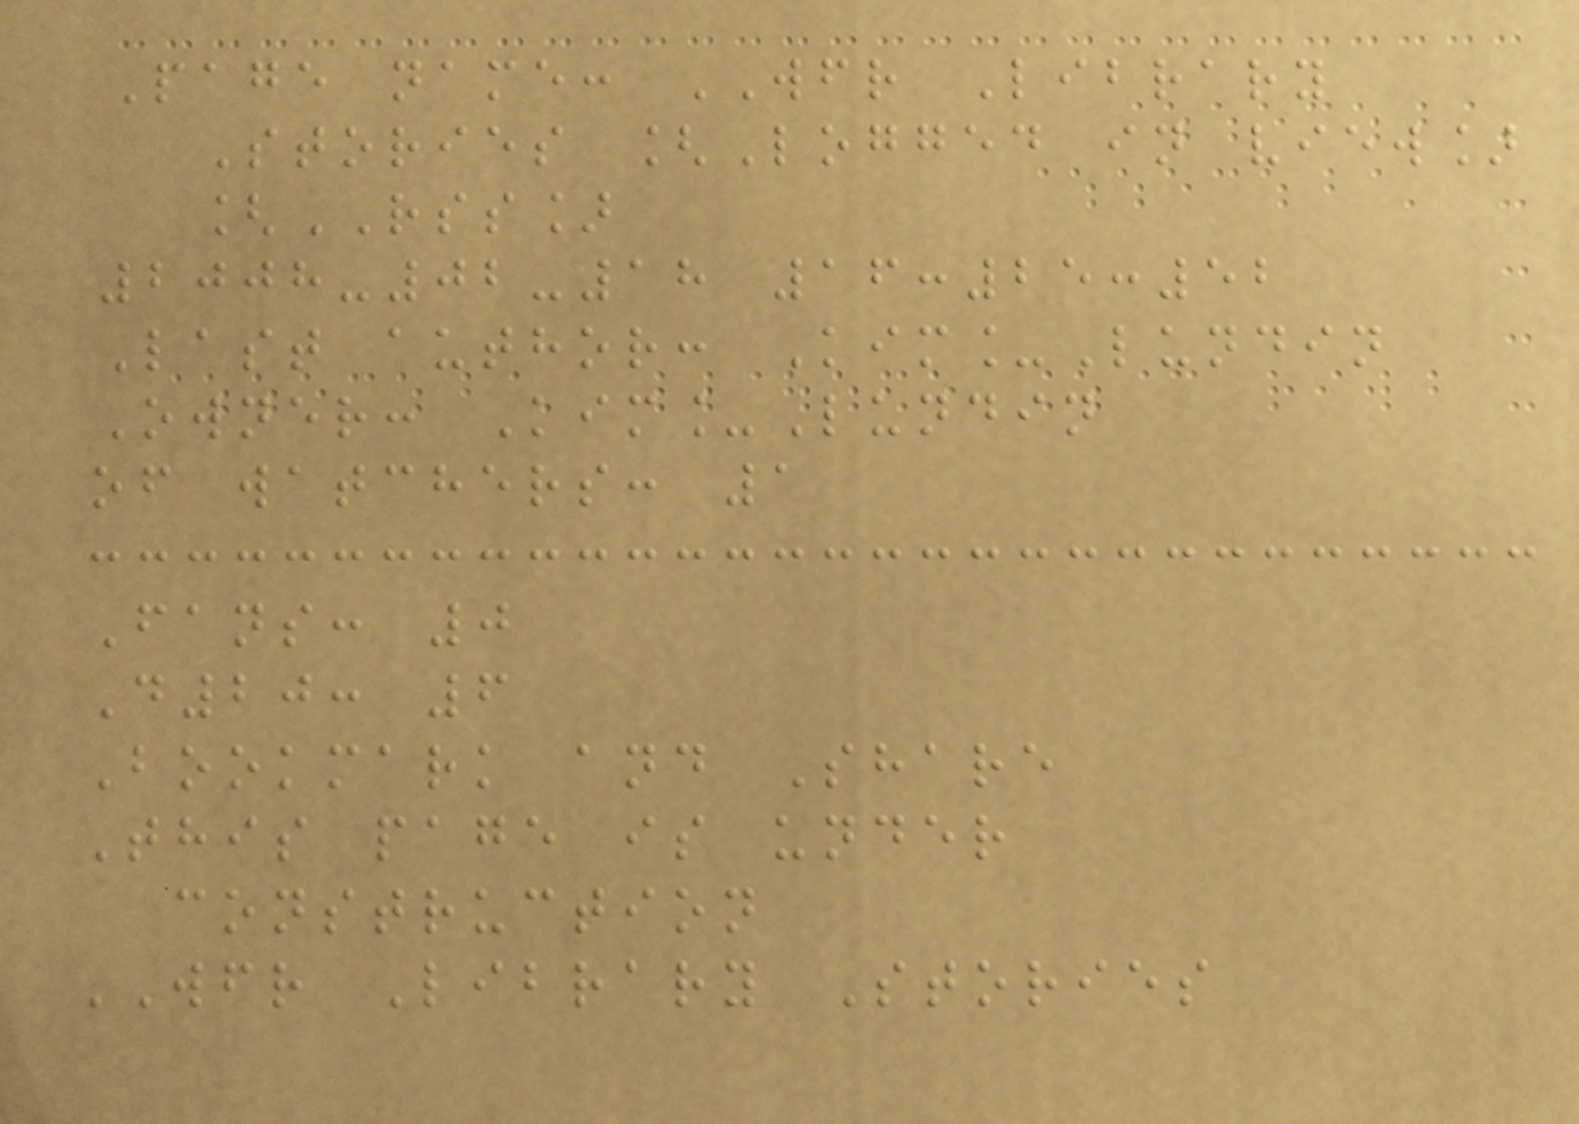Page name: WFR Library
Stories [Logged in view]
[RSS]
2008-02-18 16:25:52
Last author: Kim_Lundin
Owner: Kim_Lundin
of watchers: 1
Fans: 0
D20: 6
Bookmark and Share
This page is under
construction
WFR Library Stories
